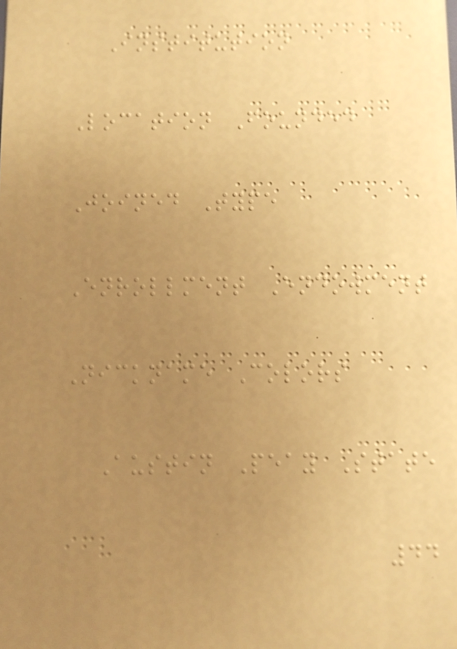Institution
Location Founded
Joined Type
Enrollment Endowment
Nickname Colors
Austin Peay State
44
